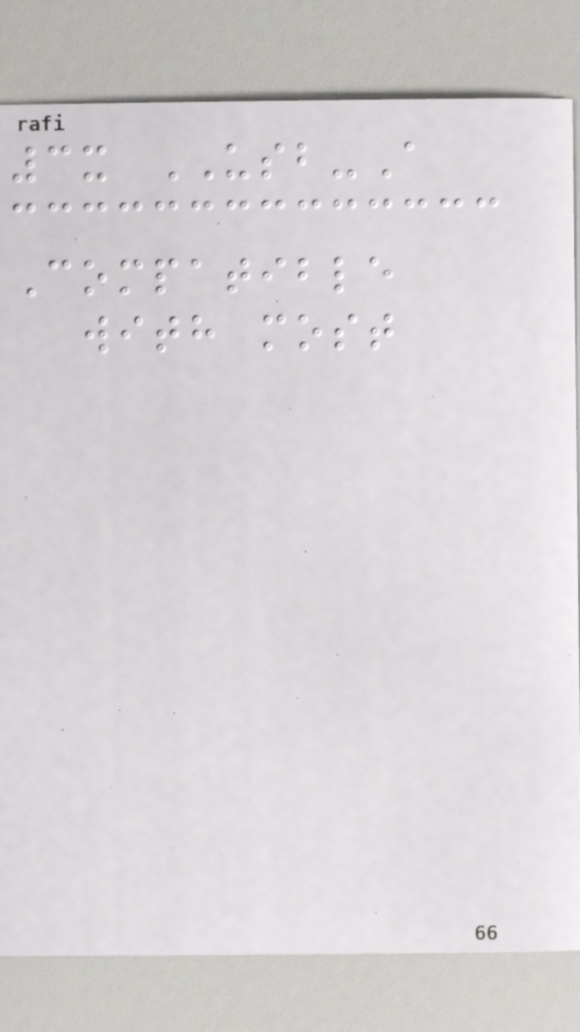3x USB-A
Compatible
with most
